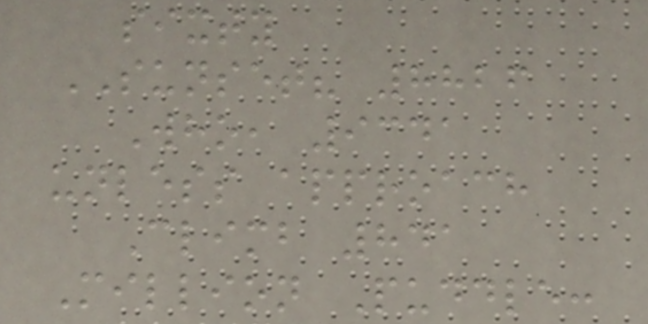sixty
SUNSET? 8826
Who, 9341
unless approach
Climb 841
Million Puddle:
